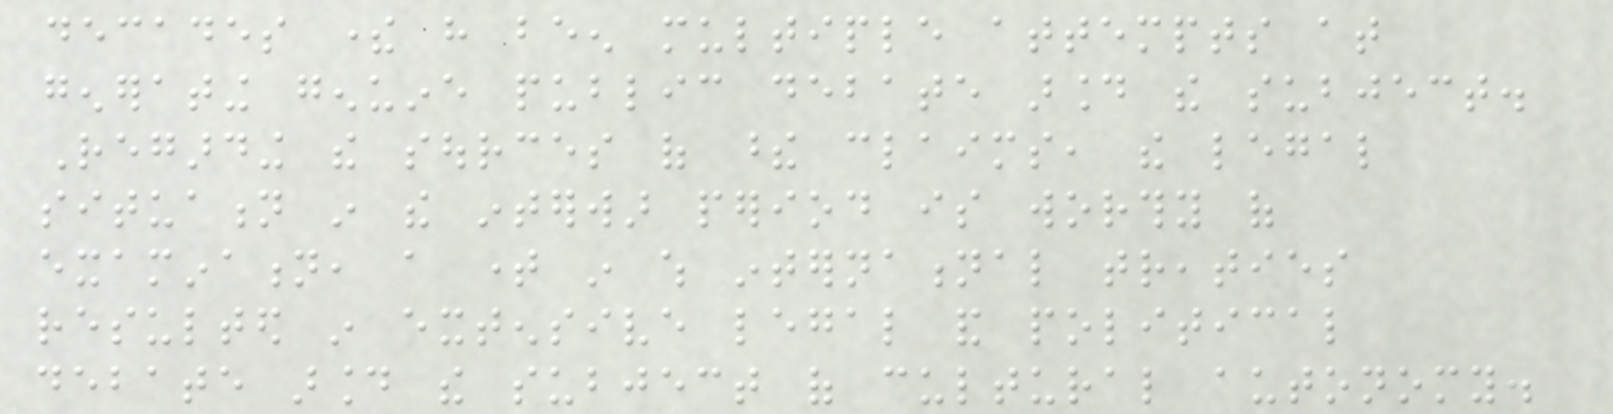decades there have been multiple attempts at
generating genuine public debate around the subject.
Regarding the sources of these claims, the legal
situation in the interwar period is worthy of
examination, a time in which international treaties
resulted in extensive legal and political
debate around the subject of cultural autonomy.
